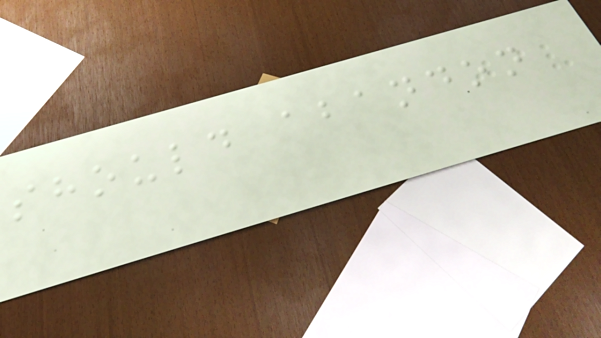should abandon
